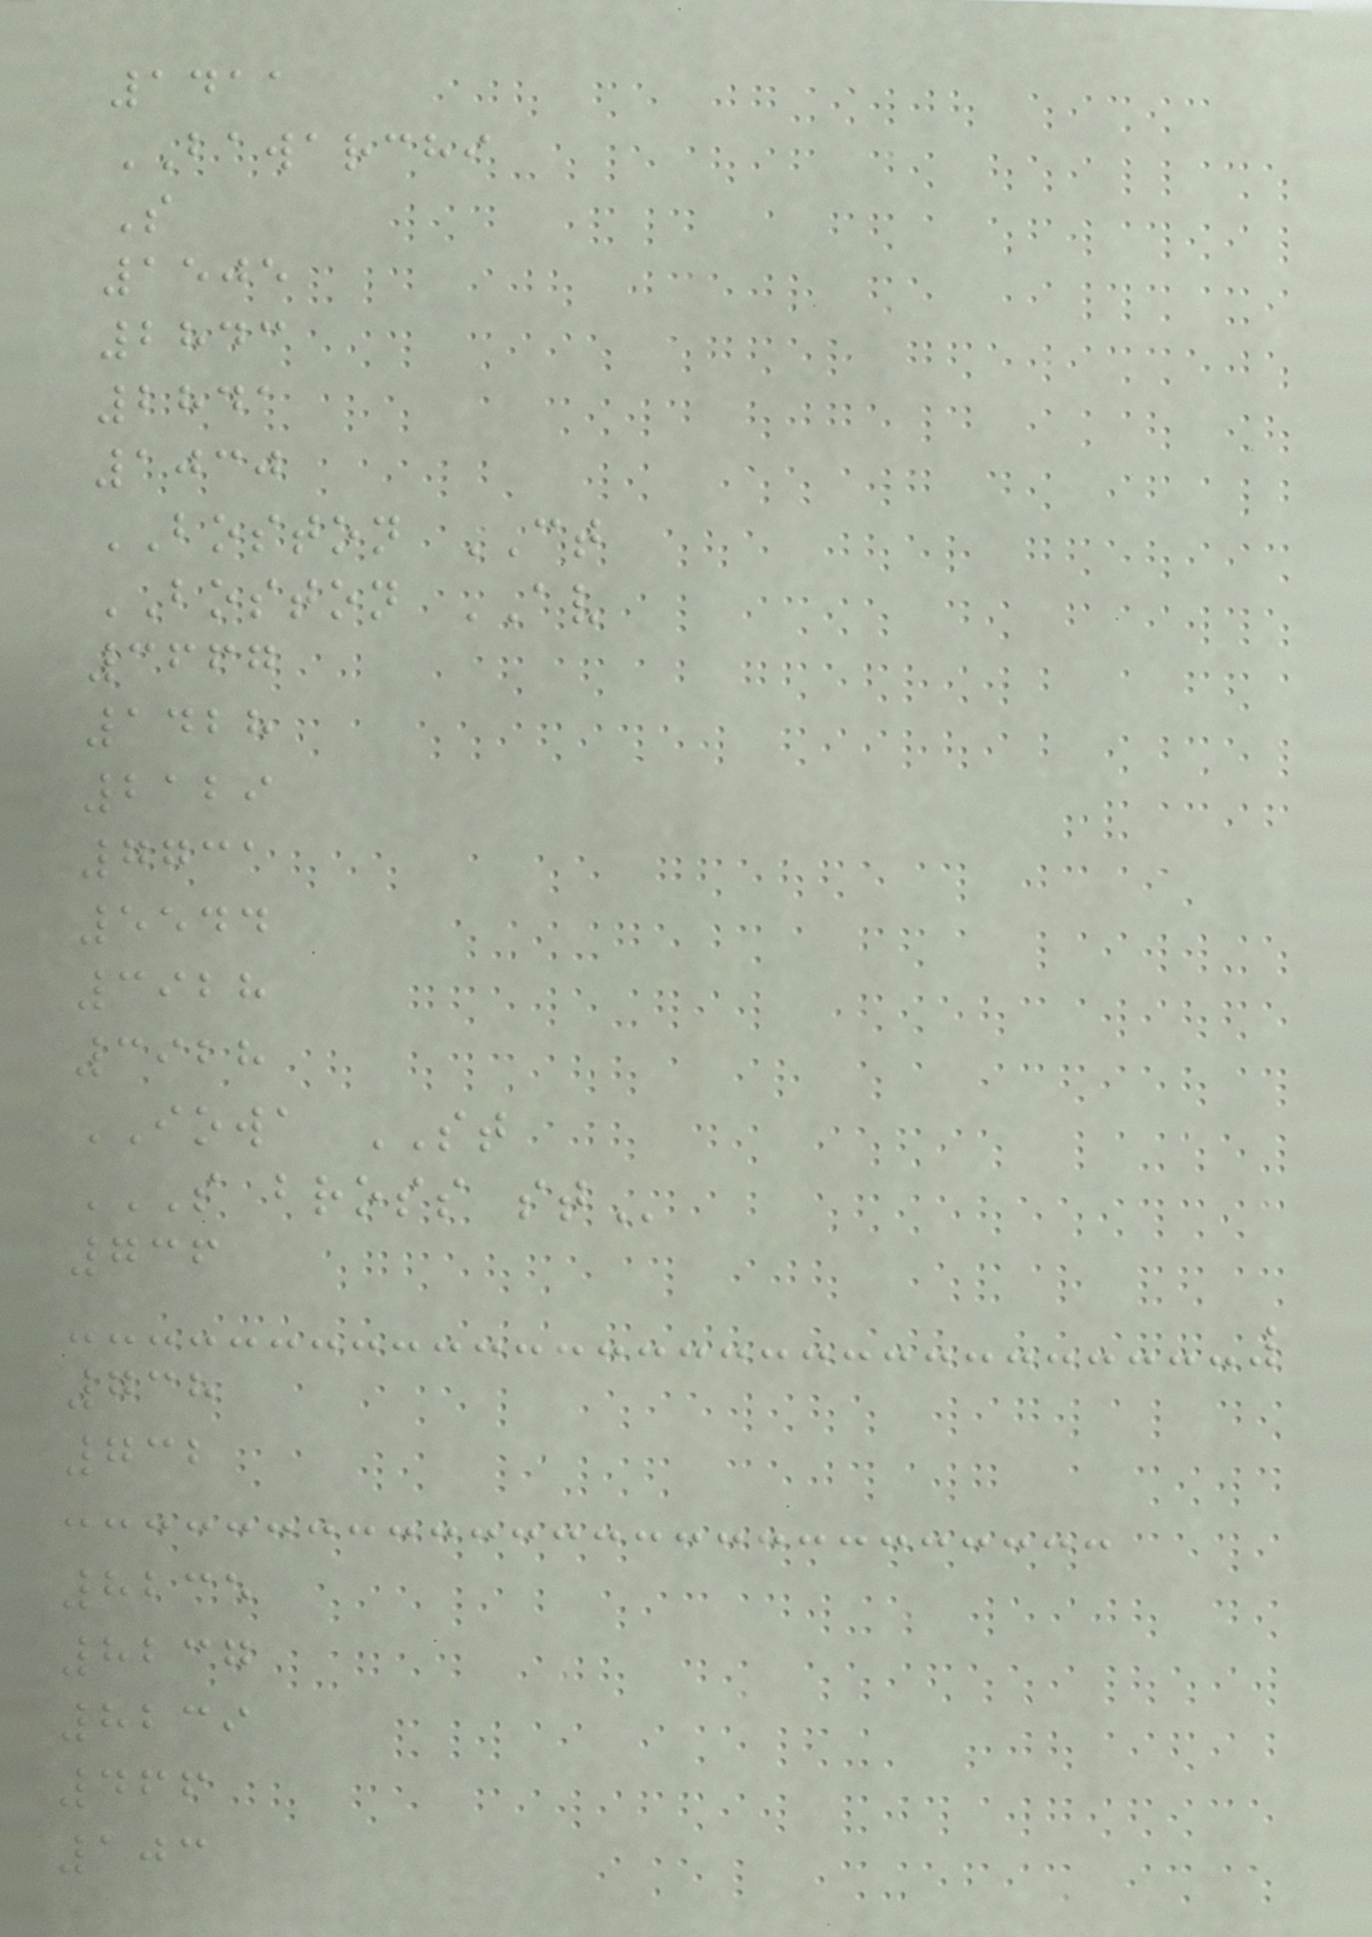1411
BAWARCHI
S
1505
2843
2841
1030
BOSTON CT
BOSTON AV
3667
1428
2129
7731
5544
3928
3928
IOWA ST
S BROSS ST
736
738
732
8235
8237
8239
466
103
